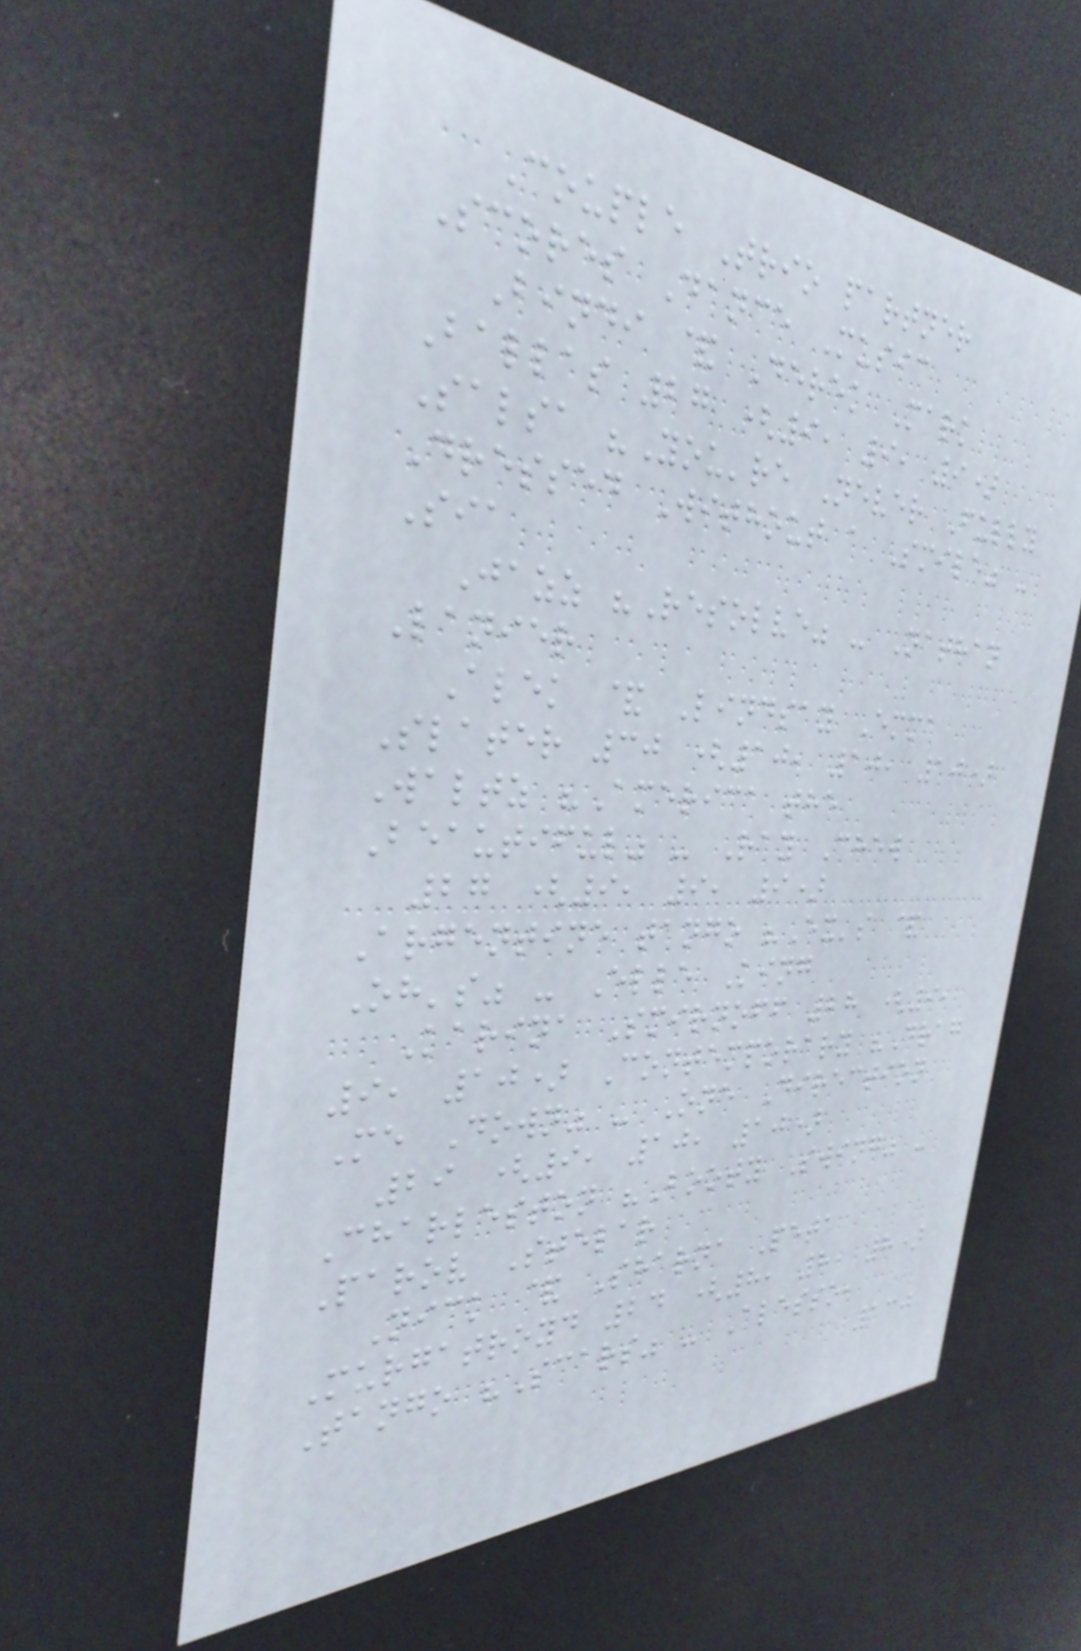Couple Trio partner
Scores Dance Music
Bindi & Derek Mark
Ballas 27 (9, 9, 9)
Salsa "You're Never Fully
Dressed Without a Smile" -
Sia
Jazz "Resolve" - Nathan
Lanier
Alek & Lindsay Emma
Slater 30 (10, 10, 10)
Waltz "America the
Beautiful" - Ray Chew
27 (9, 9, 9)
Argentine tango "Ex's &
Oh's" - Elle King
Karina Smirnoff 28 (9,
9, 10) Contemporary "Drag
Me Down" - One Direction
29 (9, 10, 10)
Charleston "Booty Swing" -
Parov Stelar
Nick & Sharna Peta
Murgatroyd 24 (8, 8, 8)
Tango "Scars" - Alesso,
130
